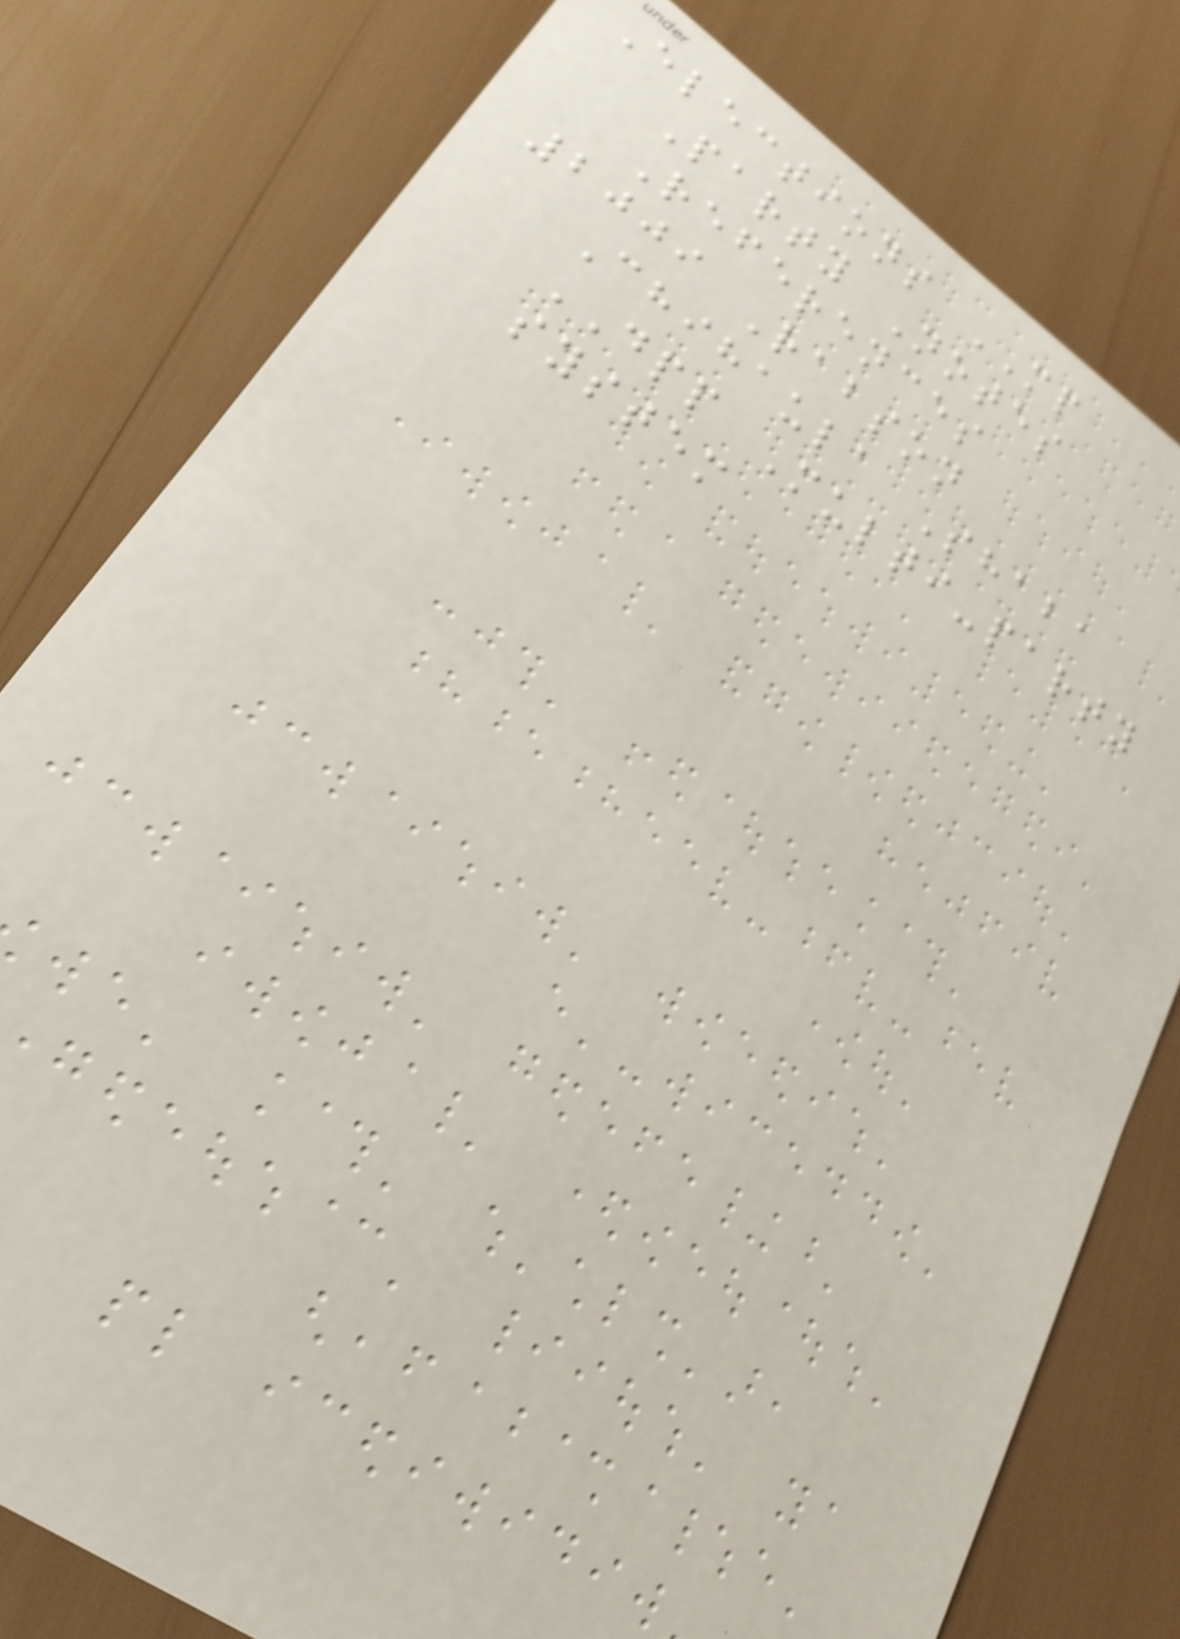Elections MP
Party Notes
References
2009 Rabson
Chihaula Shaba
DPP Multi-party
system
